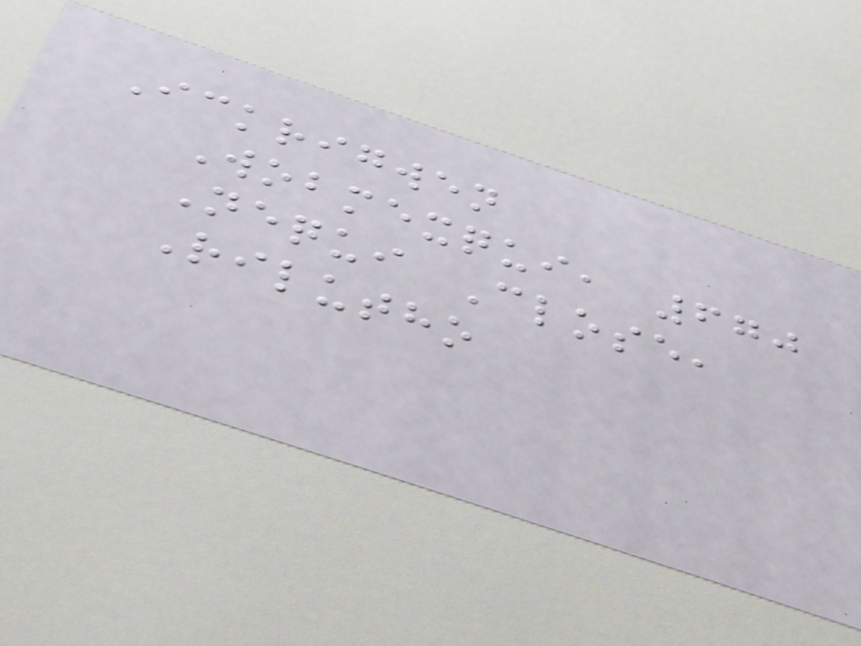Ickrigwen
Wobmexqui, 670
Nequi Close,
Rilutho
